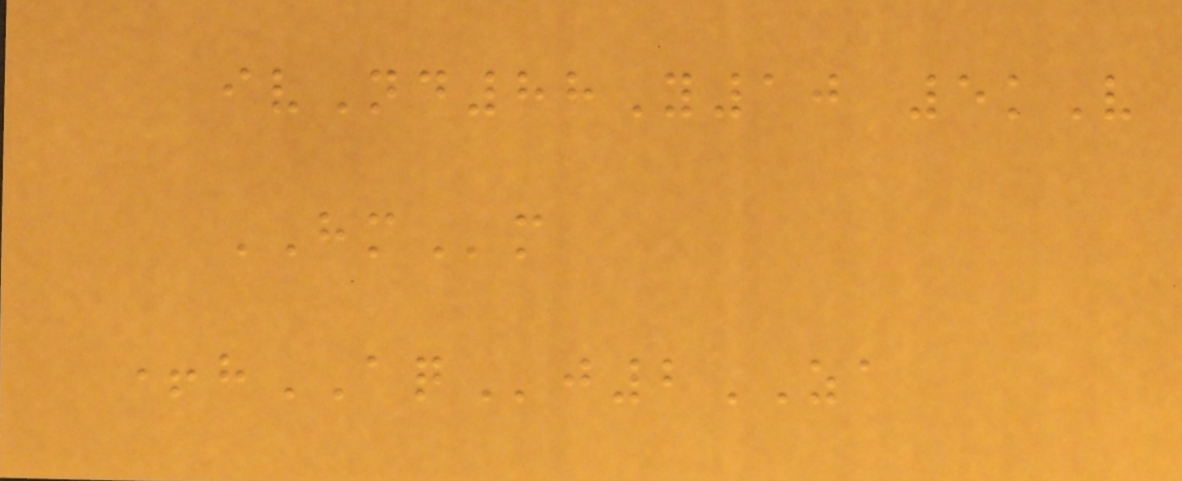ivNd88Y10 5kV
HMm
+hAQj2ZA
